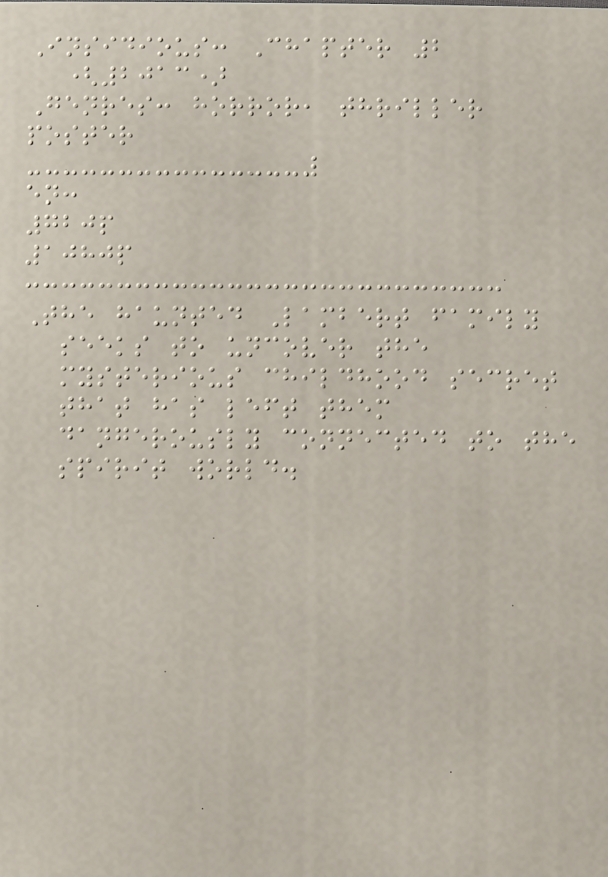Insidious: Chapter 2
(2013)
Genres: horror, thriller
poster
en:
720p
1080p
The haunted Lambert family
seeks to uncover the
mysterious childhood secret
that has left them
dangerously connected to the
spirit world.
